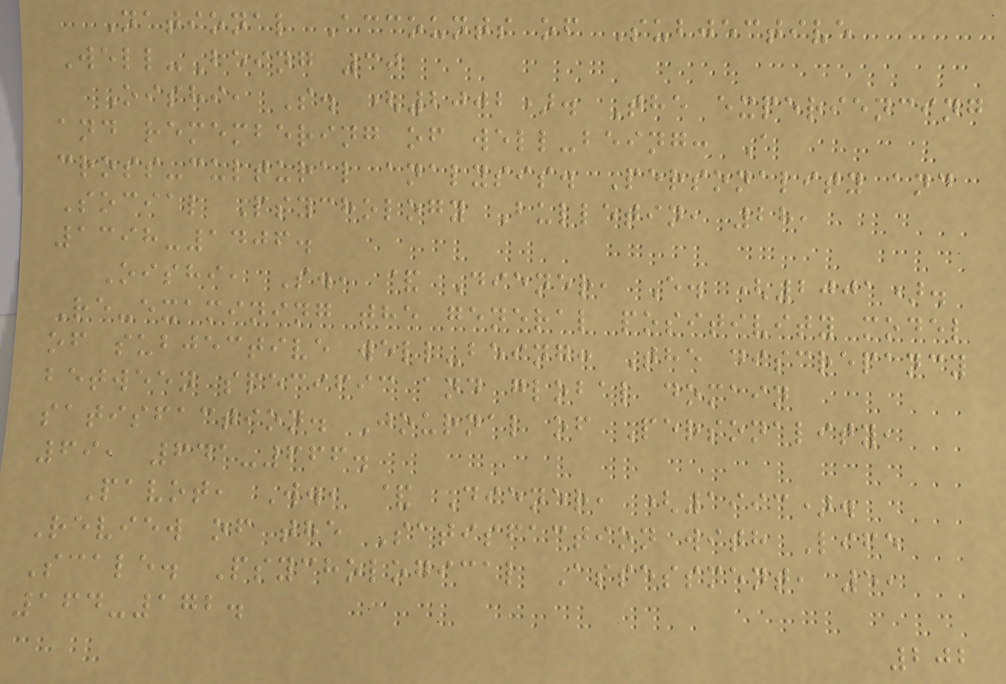National Accounts of Subjective
Well-Being 30
Oishi, S. (2002). The experiencing
and remembering of well-being: A
cross-cultural analysis. Personality and
Social Psychology Bulletin, 28,
1398-1406.
Oishi, S., & Diener, E. (2001).
Re-examining the general positivity model
of subjective well-being: The discrepancy
between specific and global domain
satisfaction. Journal of Personality,
69, 641-666.
Pavot, W., & Diener, (1993).
Review of the Satisfaction with Life
Scale. Psychological Assessment, 5,
164-172.
202
